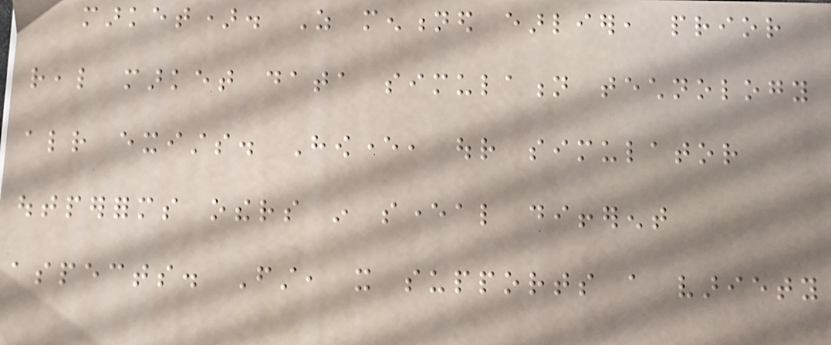market). As mentioned earlier, prior
real market data simulation technology
already exists. However, our simulator
outperforms others in several different
aspects. First, it supports a variety
